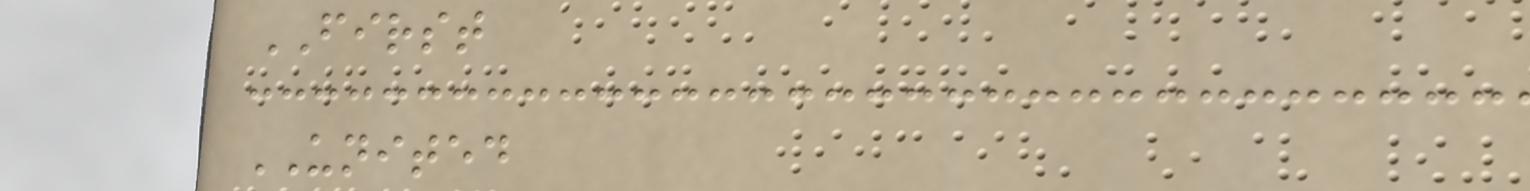FIRST
UNITED
